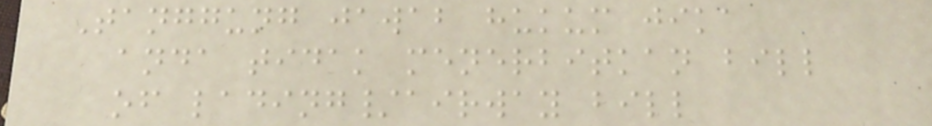Tanggung jawab hukum jika
anda tidak menerbitkan bill
of lading/airway bill
